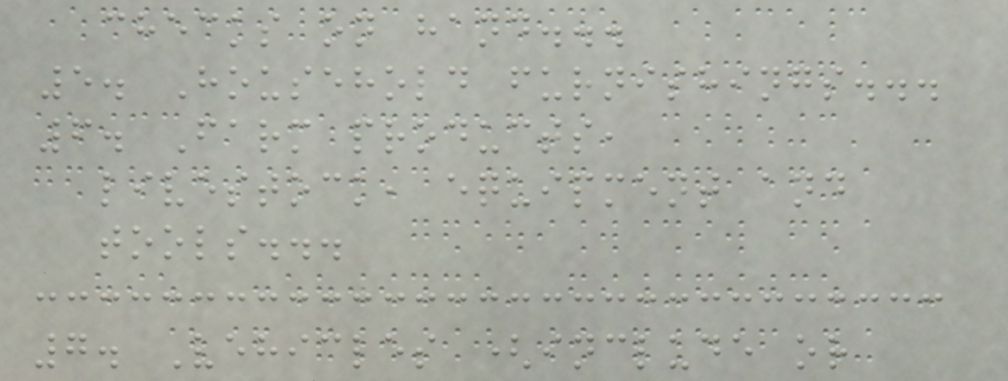checks on hand...
5. Household furnishings...
6. Farm products,
livestock, equipment and
tools...
7. Vehicles (include or
